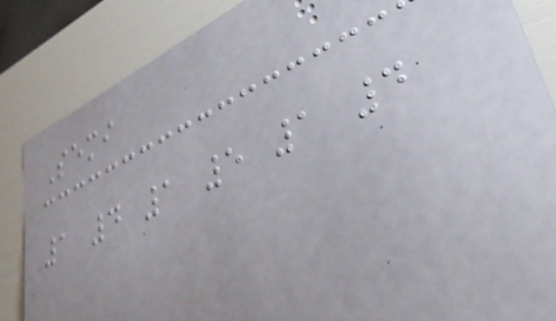Semi
1 4 1 5 1 4
